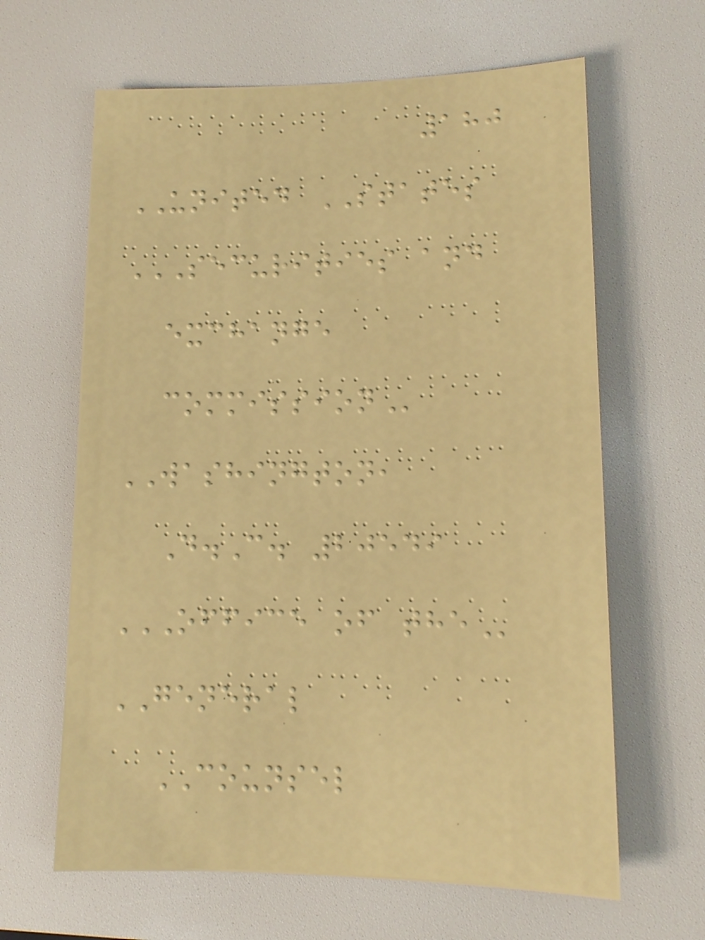180
UNITED STATES
SECURITIES AND
EXCHANGE
COMMISSION
WASHINGTON,
D.C. 20549
OFFICE OF THE
GENERAL
COUNSEL
